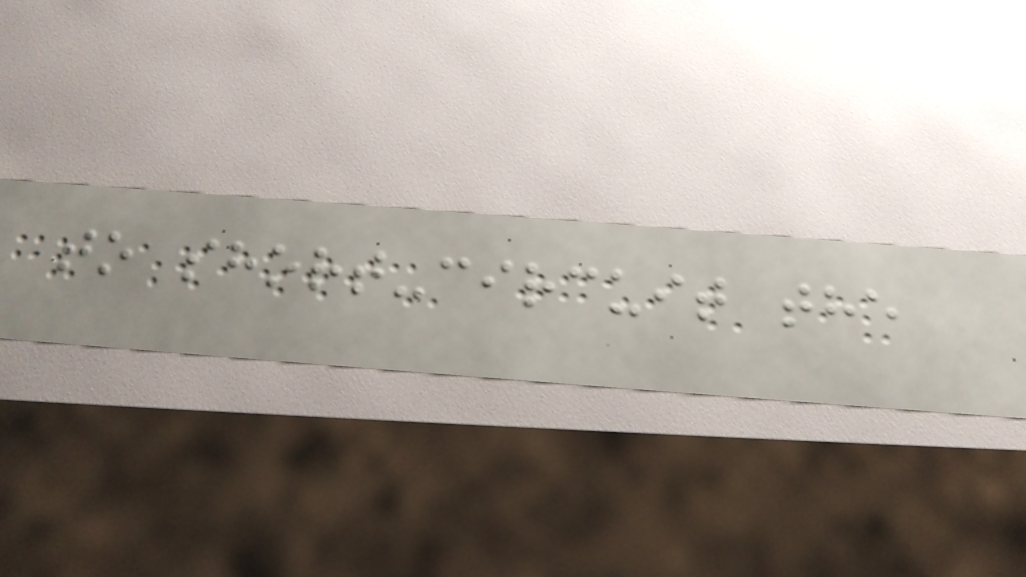to short-circuit the
